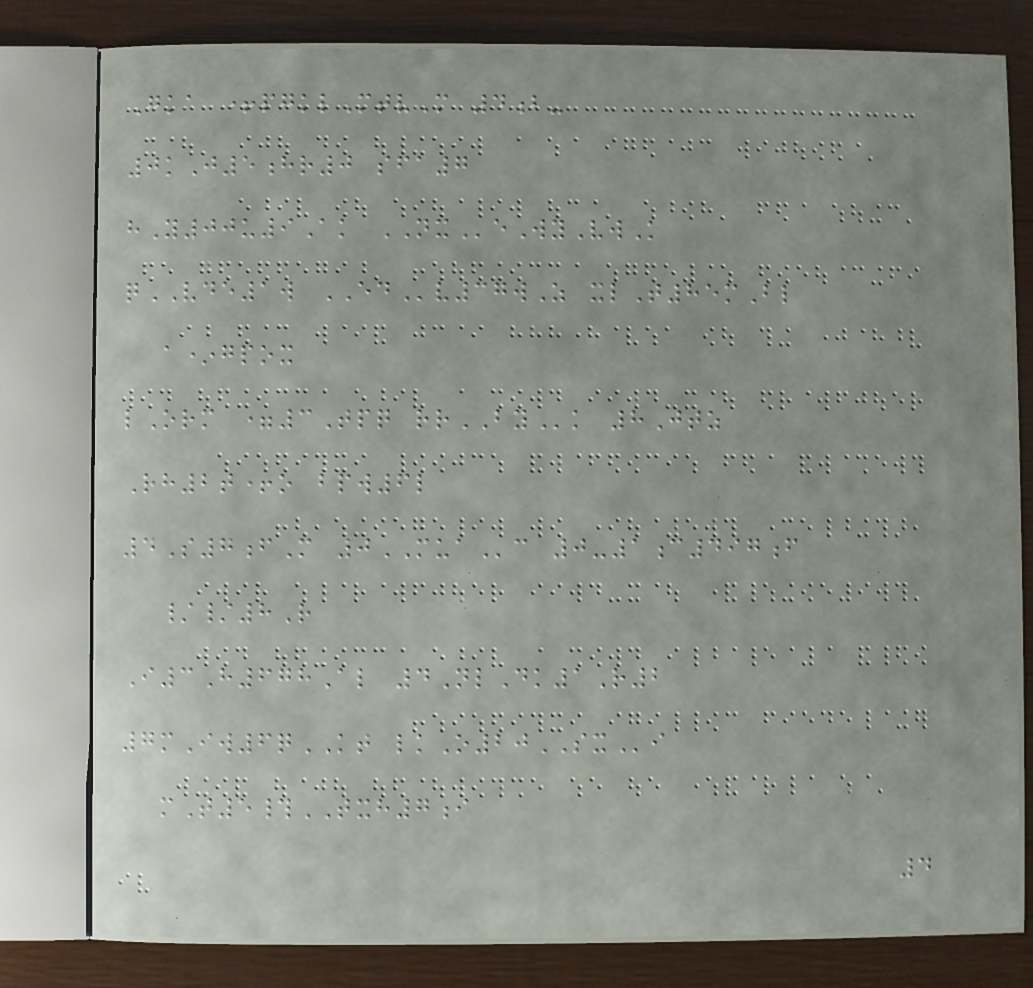Gka +pgklMtvM 4b-
0kJ5hr0 sfa7
hY00u9Ak NXeWyVwK
qVDE1w EDv37wZ xlT85mBl
a*gpox
lOrm =3Tpq rrBYk 8Jtz
Rh2t+o bpw6l
4S7fM 0MUAc 0-1c497f
//8R
I3H678Al 4NlDk1R2
7mIw6qKT lkO20SXi
mT5#TXH7i
4
